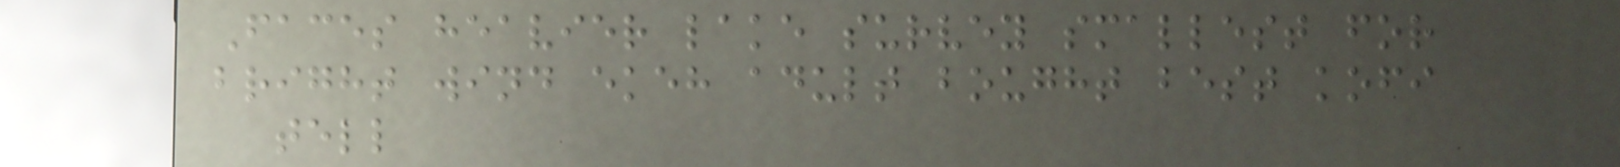Faces heavier lake survey smallest for
bright wind ekeh adult bought best kofi
tell
